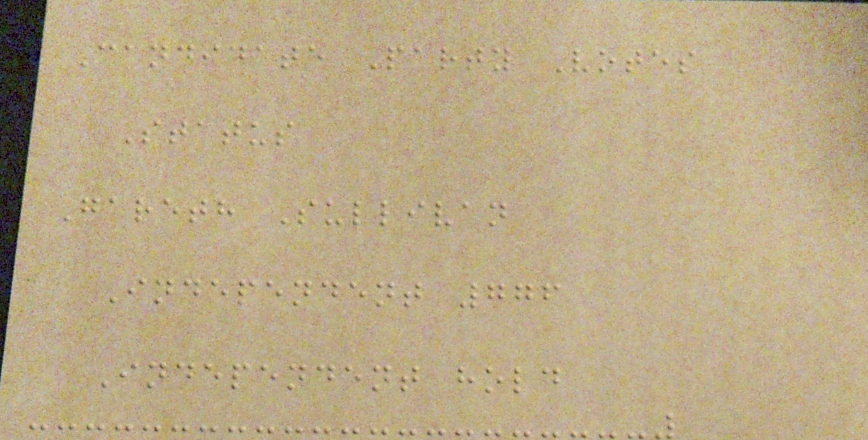Candidate Party Votes
Status
Gareth Sullivan
Independent 776
Independent hold
